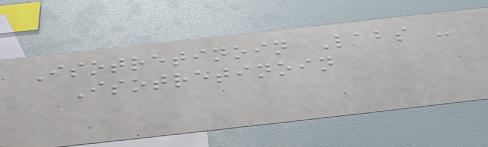Isotretinoin Labs -
Isotretinoin
